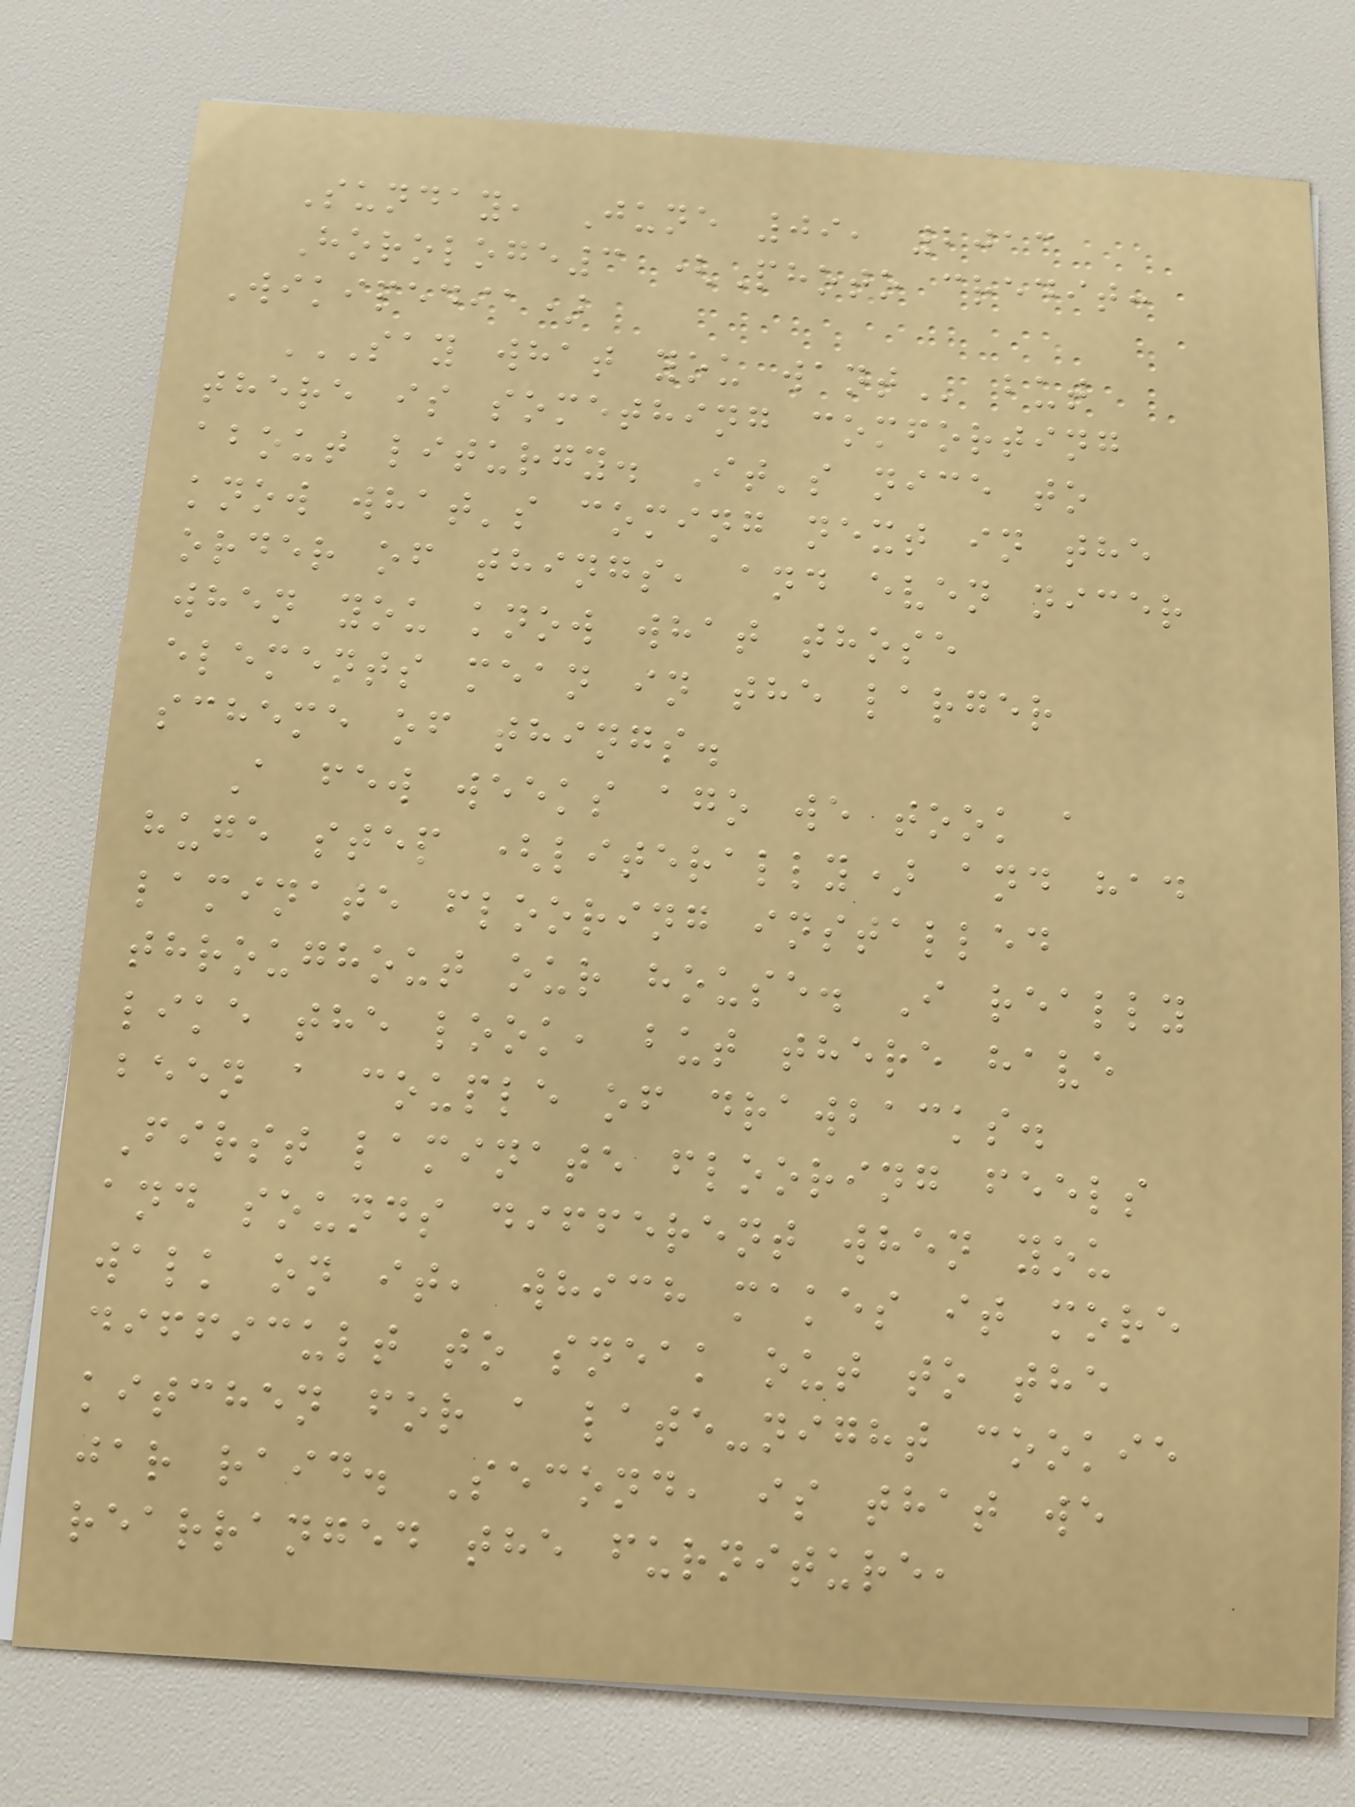Sunday, June 09, 2013
Horologe3 (Photo credit:
Wikipedia)
SAY WHAT YOU WANT but
there is something comforting
about liturgy. It's nice to
know what's coming next in the
order of things, and even nicer
when you know what those
elements mean in the larger
scheme of things.
A few weeks ago we took a
huge step (literally) and had
laminate flooring installed
throughout our house. I really
like the look, but there have
been a couple of drawbacks.
First laminate flooring feels
and sounds different when you
walk on it, which makes it more
difficult to sneak out to the
kitchen for a late-night cookie
jar raid. Second, is that we
rearranged the furniture,
